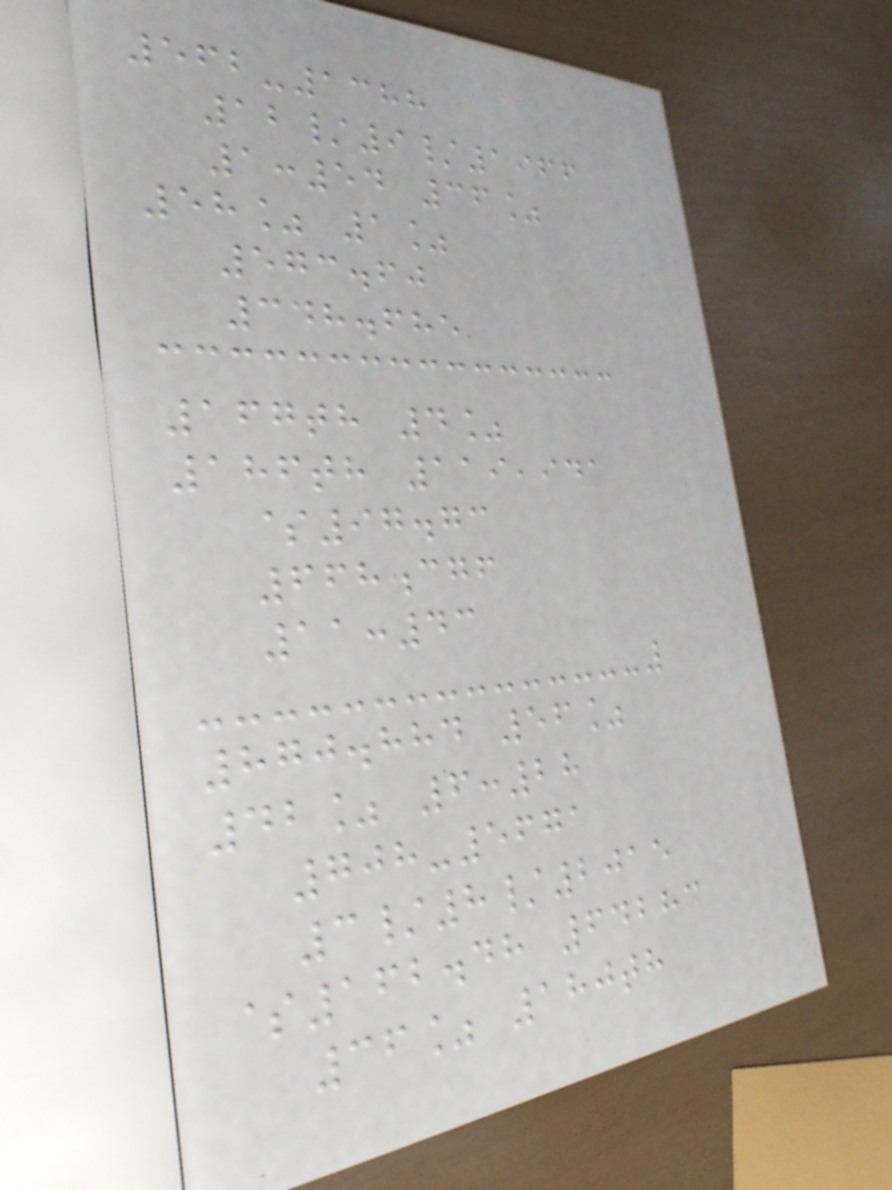562-1388
12/9/1966
1:54 36%
58% 1%
573.60
348.685
167th 4%
186th 119,941
$97.73
668.376
11:43
870.884 56%
42% 6:28
708-5671
3/8/2015
$162.48 64283
36% 180th
